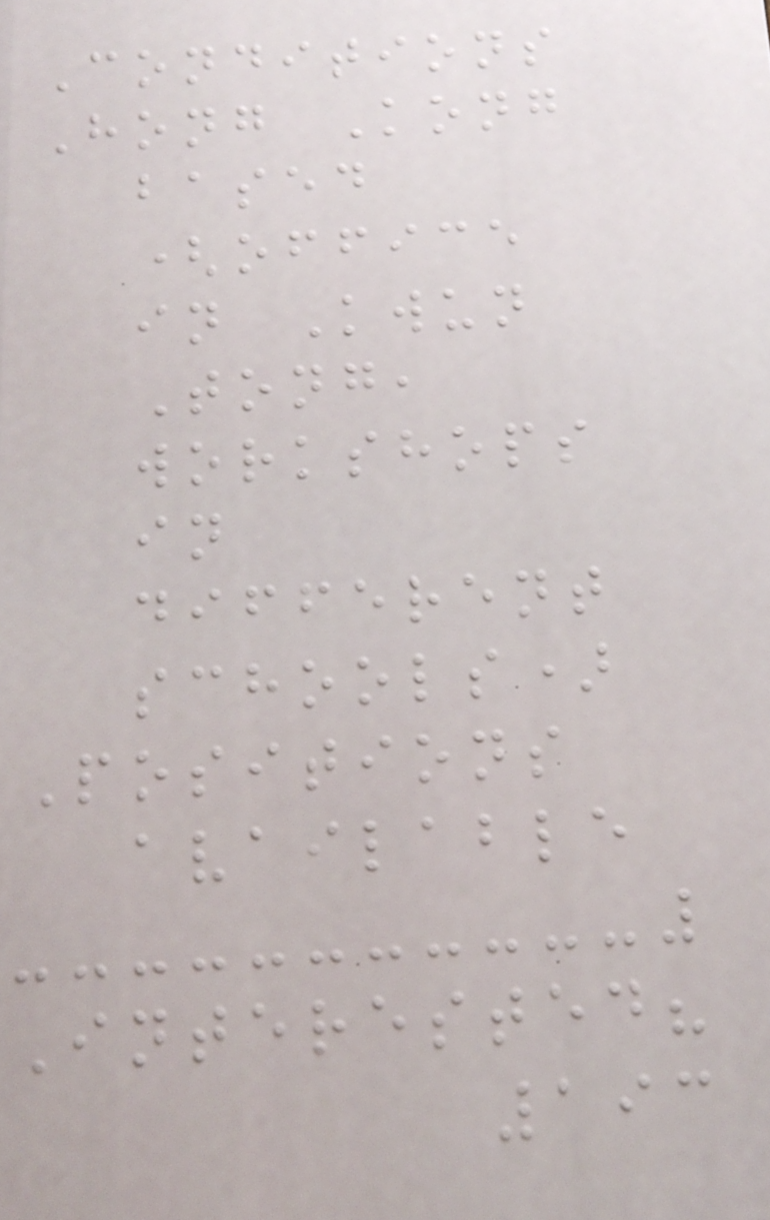Conditions
Hong Kong
based
(office
in Kwun
Tong,
workshops
in
different
schools)
Positions
available
Interested?
193
